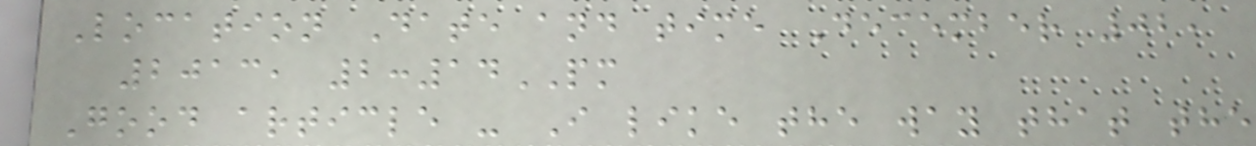Location Date and time December 02,
2013, 2:14PM
Good article - I like the way that the
